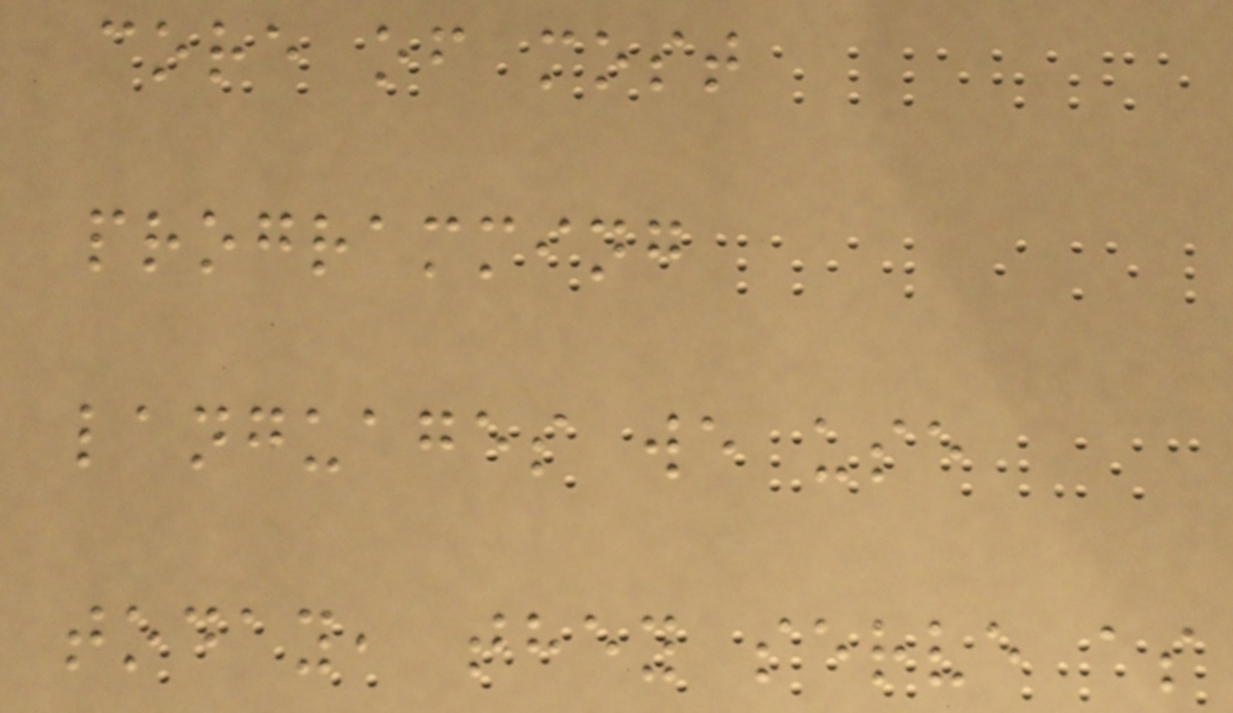core of most
programming
languages we use
today, they serve as
